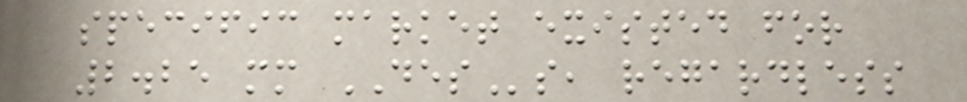specific market existed for
2.25 mm DESs, regardless
